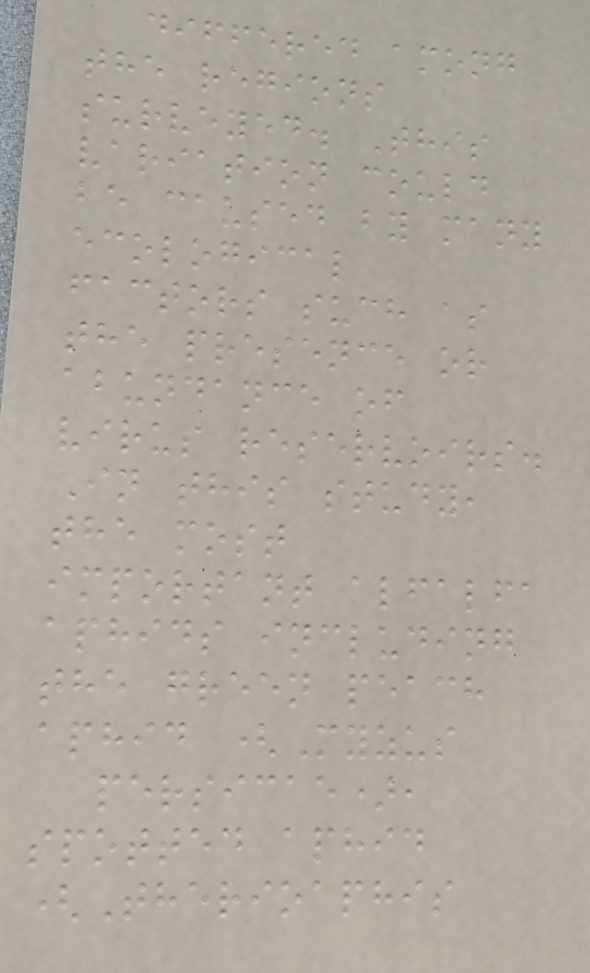differed among
the regions
surveyed. This
variation could
be caused by many
ecological
factors such as
the presence or
abundance of
virus reservoirs.
In this study,
the most
important alfalfa
aphids including
the green peach
aphid (Myzus
persicae),
spotted aphid
(Therioaphis
